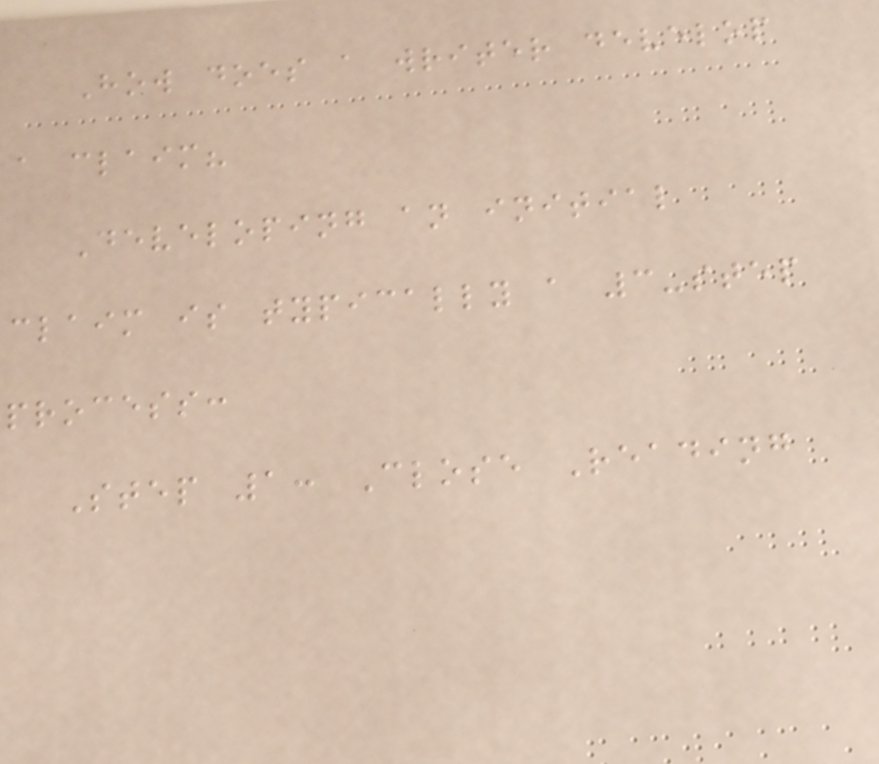How does a writer develop
a claim?
Developing an initial
claim is typically a 3-step
process:
Step 1: Close Reading
